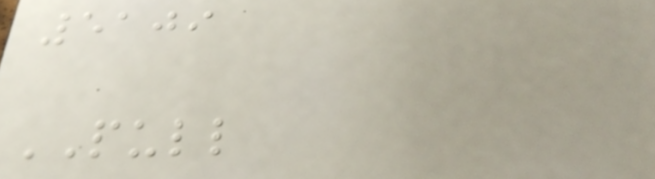5109
PULL
